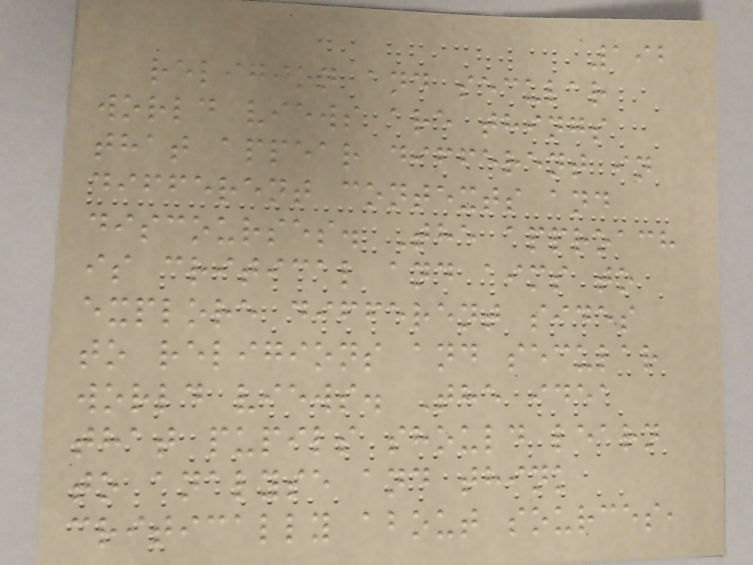192
religion and secular
world views are things
that appear different in
different contexts and
discourses. The approach
is critical and aims to
explore different sides
to religions and secular
world views. The idea
that pupils should learn
to analyse and think
critically about sources,
